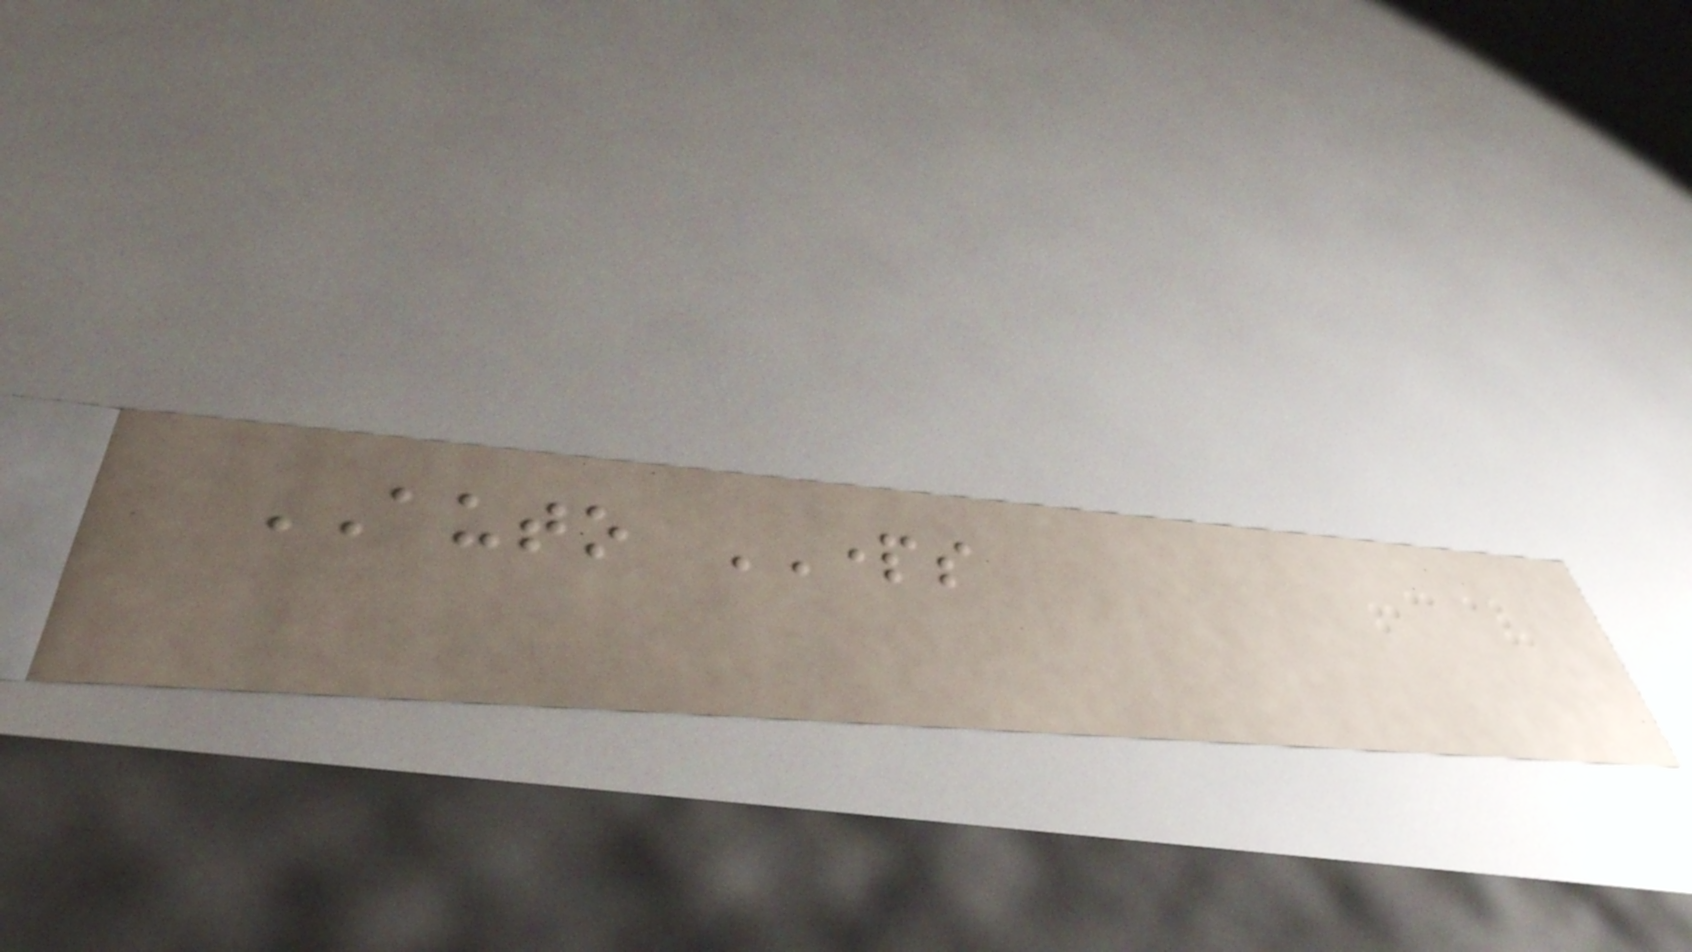AUTO PARTS
